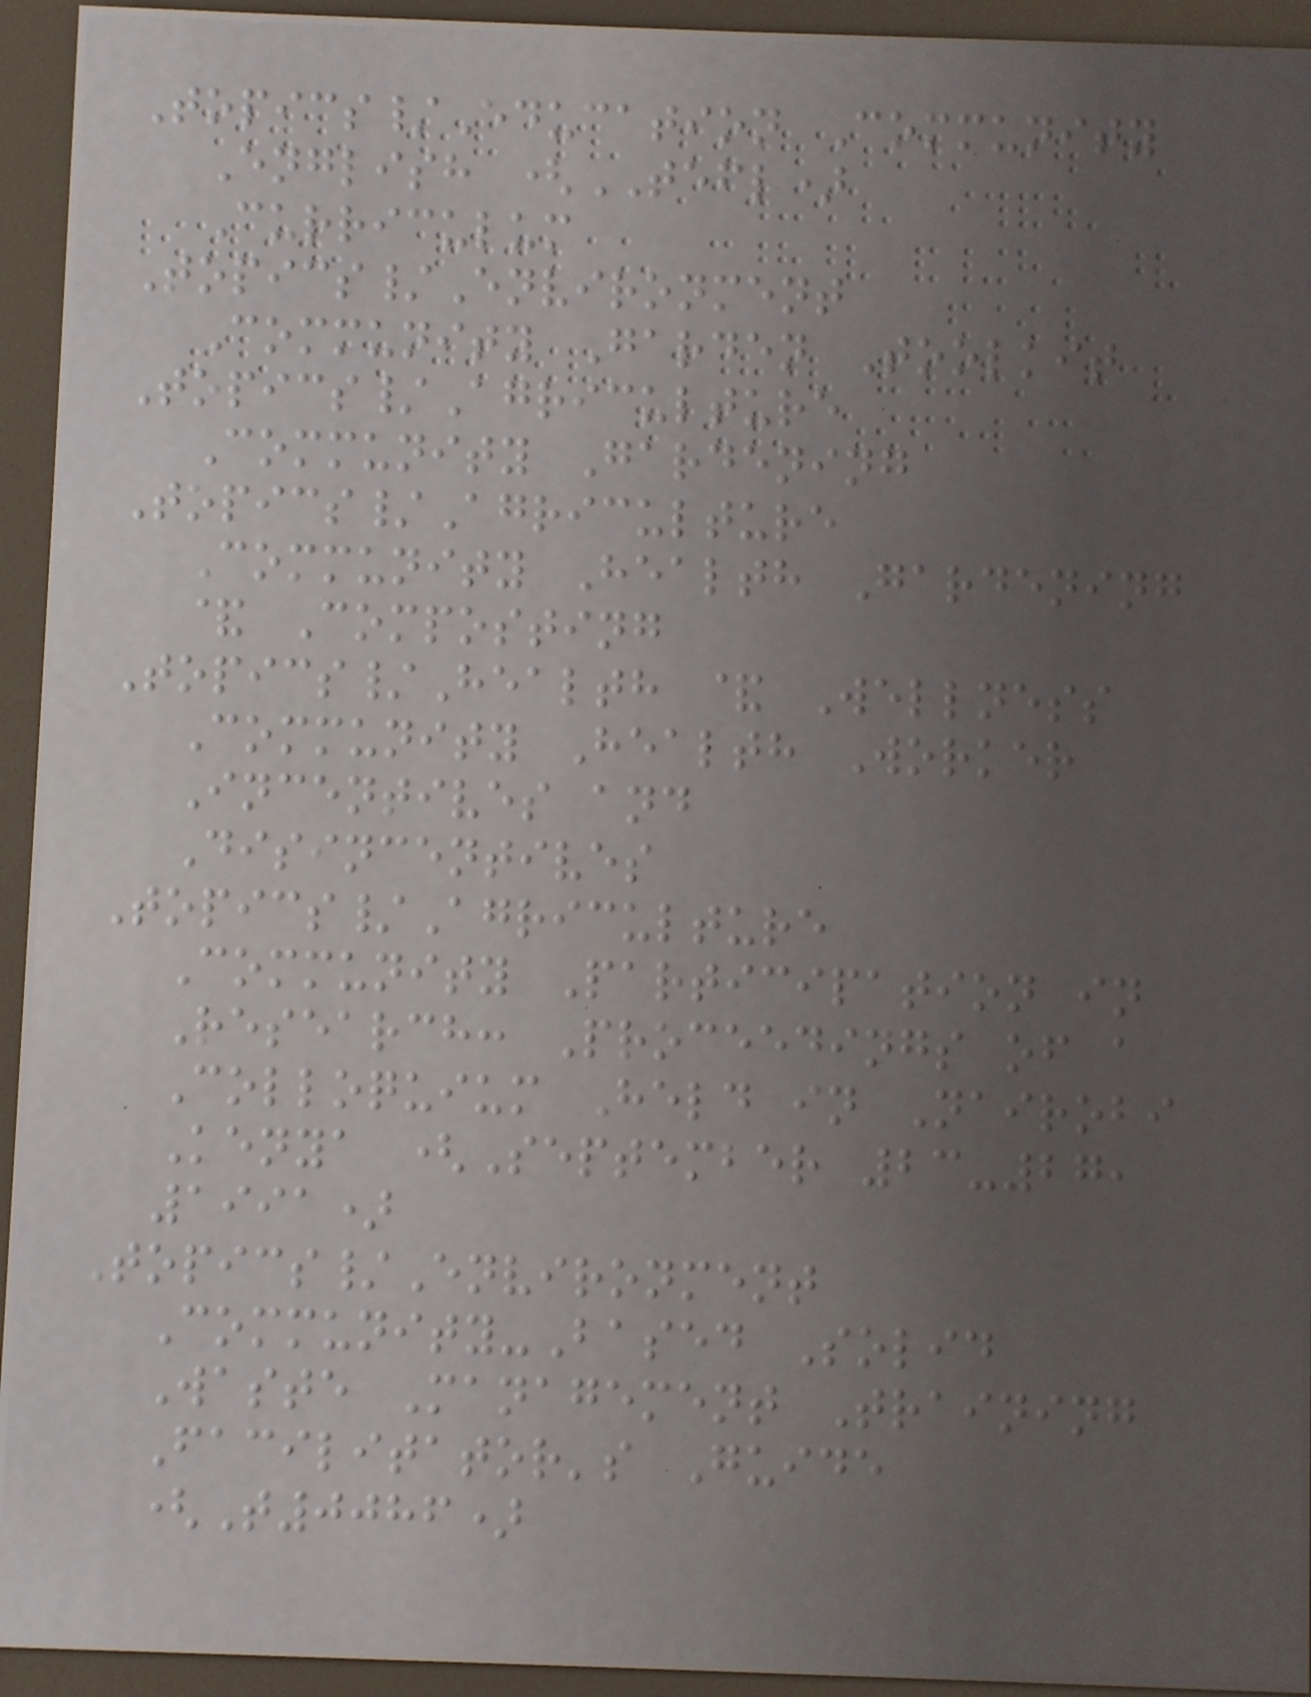Topics/Education Community
English (TEFL)
Curriculum
Topics/Environment
Community Garden Toolkit
Topics/Agriculture
Community Gardening
Topics/Agriculture
Community Health Gardening
& Composting
Topics/Health & Wellness
Community Health Worker
Incentives and
Disincentives
Topics/Agriculture
Community Participation in
Research: Proceedings of a
Colloquium Held in Nairobi
Kenya (September 23-27,
1991)
Topics/Environment
Community-Based Solid
Waste Management Training
Facilitator's Guide
(T0086)
